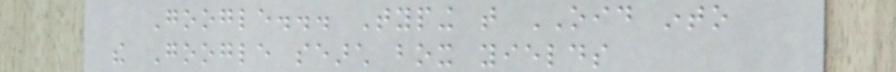Google... Typing that OID into
the Google search box yields
